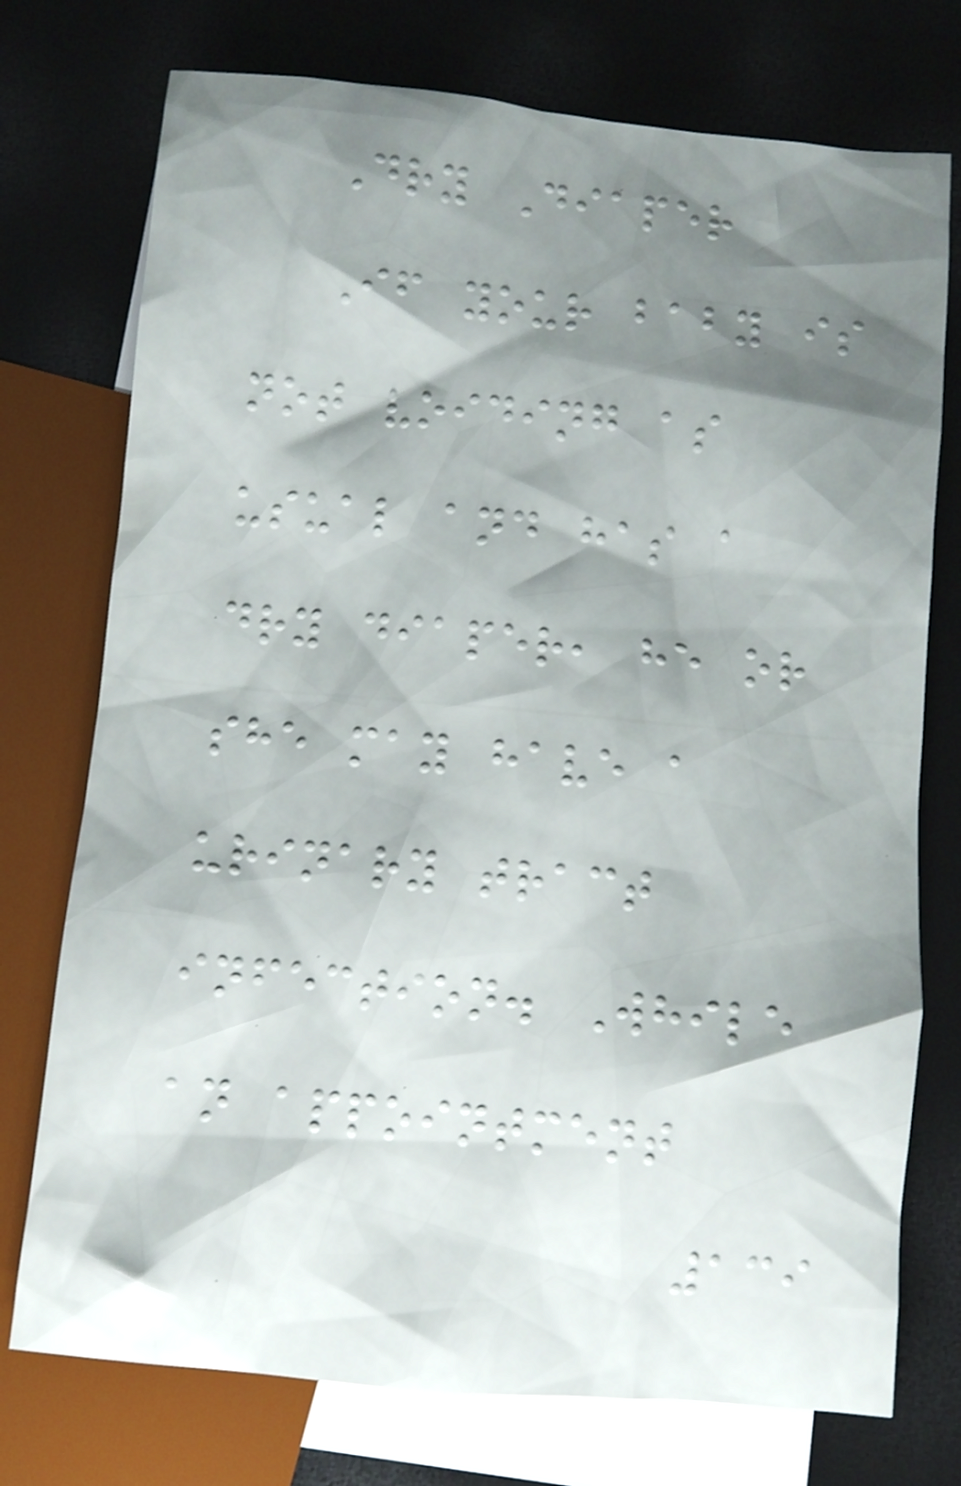Dry Diaper
If your baby is
not voiding as
usual and has a
dry diaper, he or
she may have a
urinary tract
infection. While
an appointment
139
